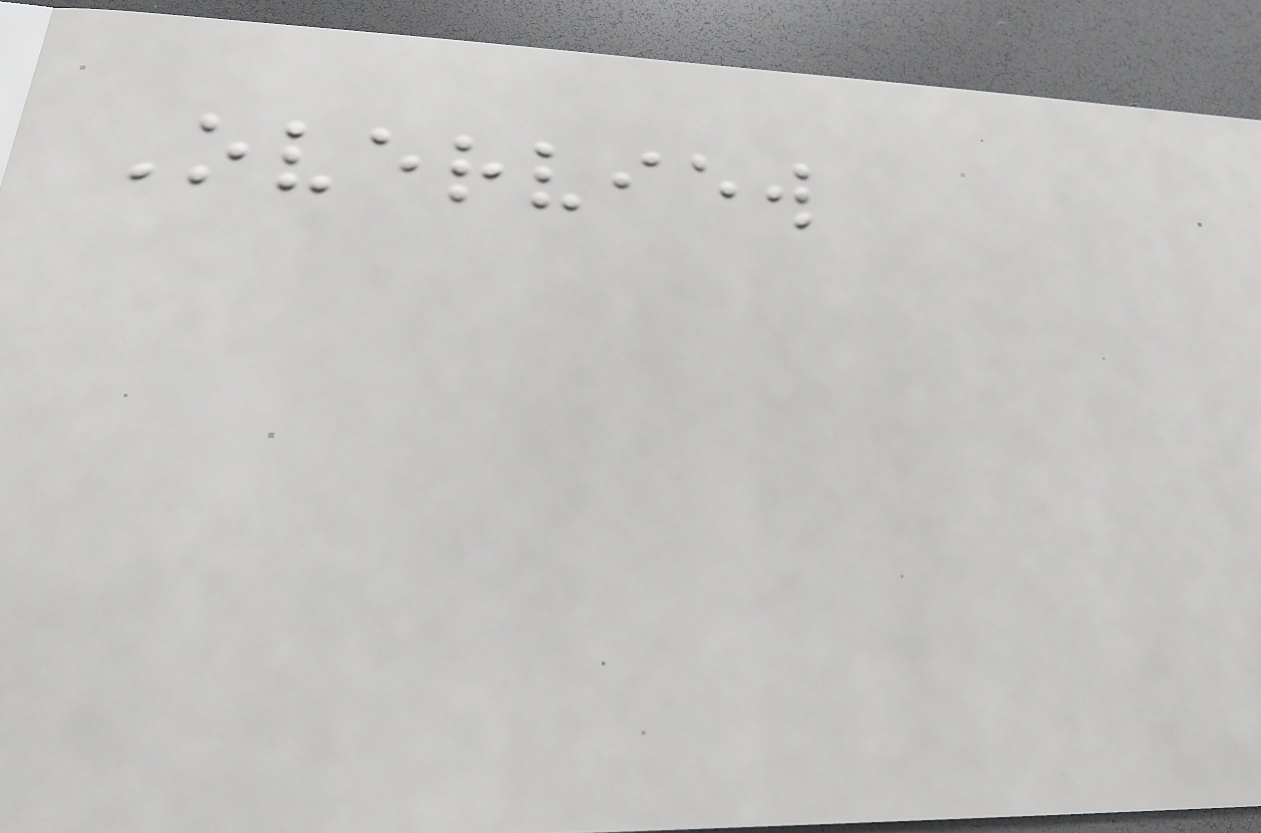Overview
